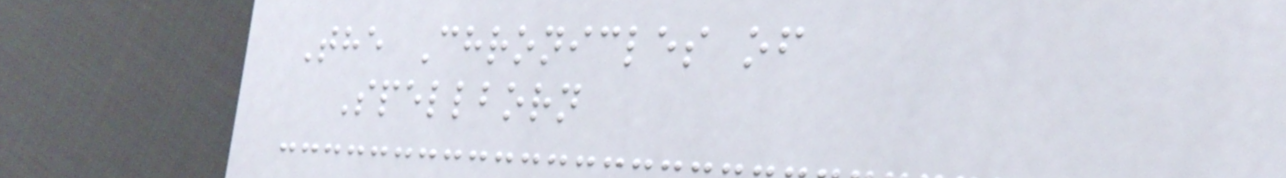The Chronicles of
Spellborn
